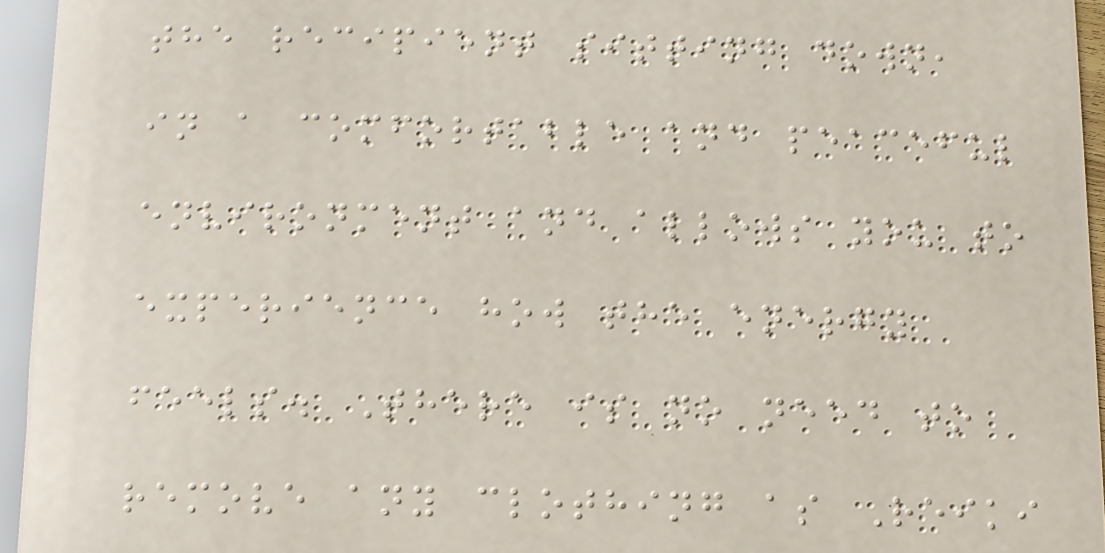the recipient sitting down,
in a comfortable and peaceful
environment and allows you to
experience how the energy
feels. There is no need to
remove any clothing as Reiki
